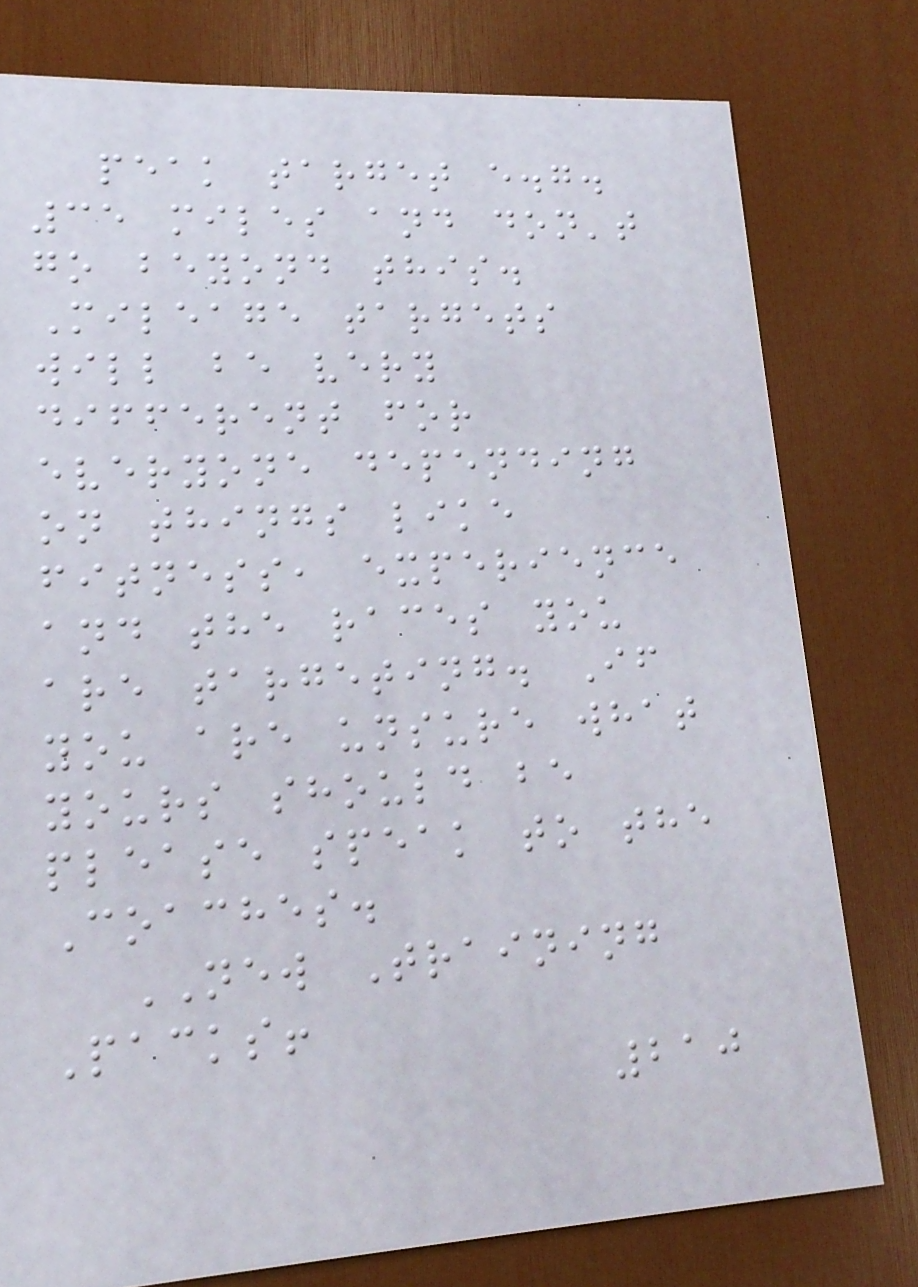peak target e.g.
35 miles and don't
go beyond this.
Mileage targets
will be very
different for
everyone depending
on things like
fitness, experience
and the races you
are targeting. If
you are unsure what
yours should be
please speak to the
Coaches.
NEW Training
Packs!
210
